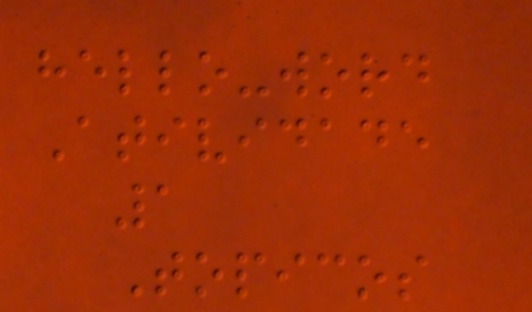hello-word
Atividade
1
Topicos
